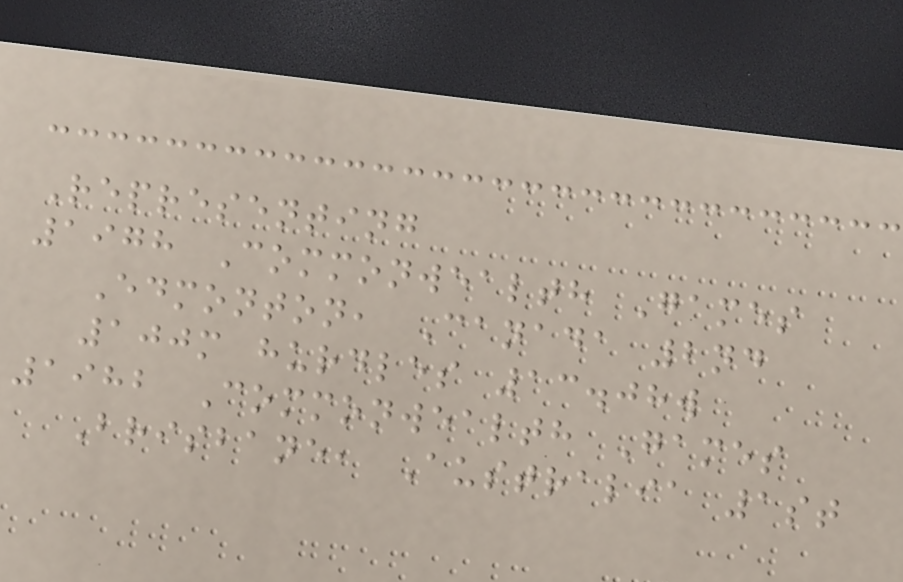Representing
1978 Commonwealth Games
Edmonton, Canada 2nd
100m hurdles 13.08w
1982 Commonwealth Games
Brisbane, Australia 1st
